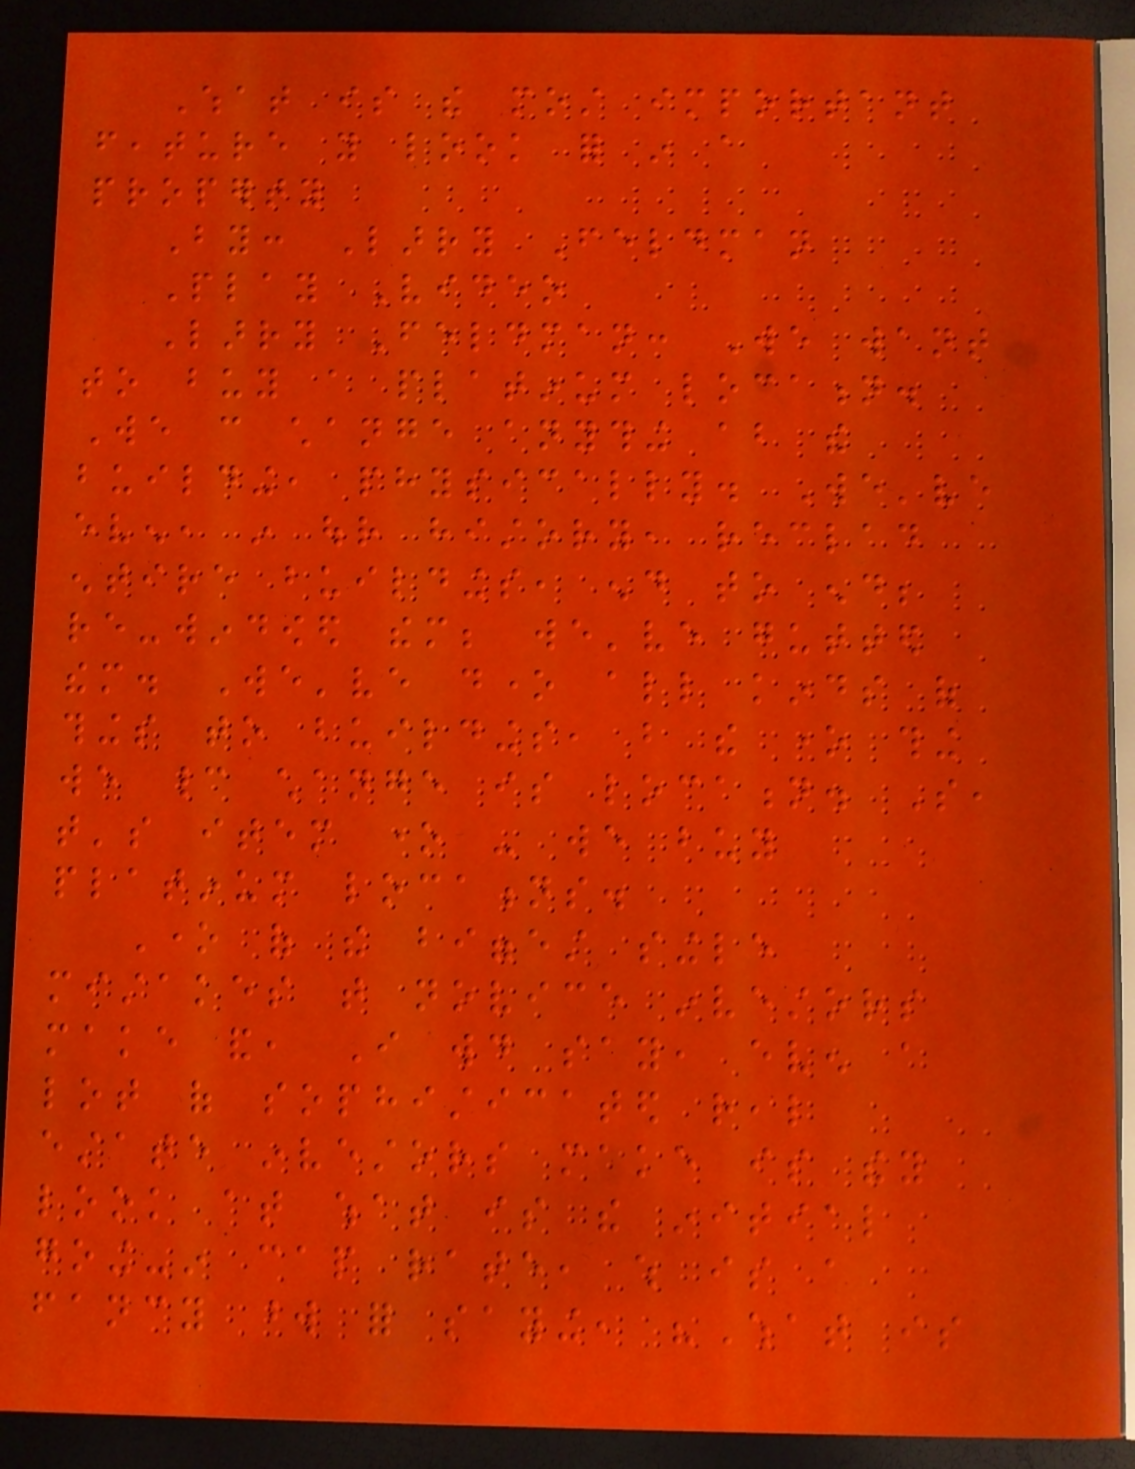What is the most important
feature you look for in a
property
By: Larry Feldman
Play Video
Larry Feldman: We want
to buy a platinum location.
We can change anything about the
building, physically. We've
even, in our history, reclad
entire buildings, end to end;
re-windowed them; we've gutted
them. We've done all kinds of
things to buildings, but the one thing
we cannot change is location. So,
that's item one - we buy
platinum locations.
One of the biggest single
mistakes that novice investors
make and, I would say, even a
lot of sophisticated real
estate investors make is they
look at what is the initial
going-in cap rate, which is a
fancy word for saying, "What is
